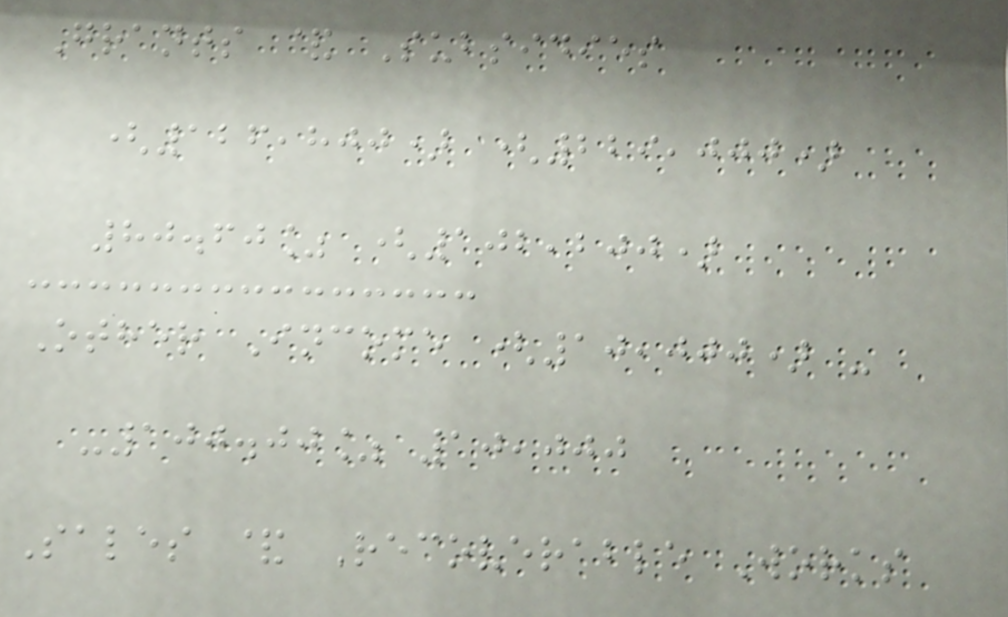Grants & Subsidies
(126,800) (229,000)
80.60% (102,200)
Other Income (10,000) -
-100.00% 10,000
Sales & Recoverable Works
